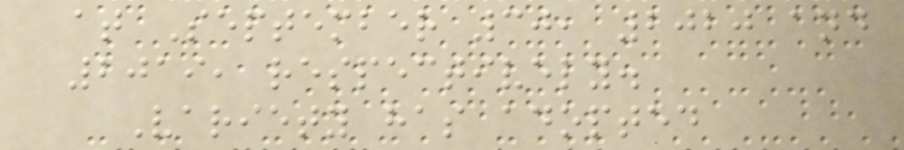at September 30, 2020 and
2019, respectively.
Variety has adopted
